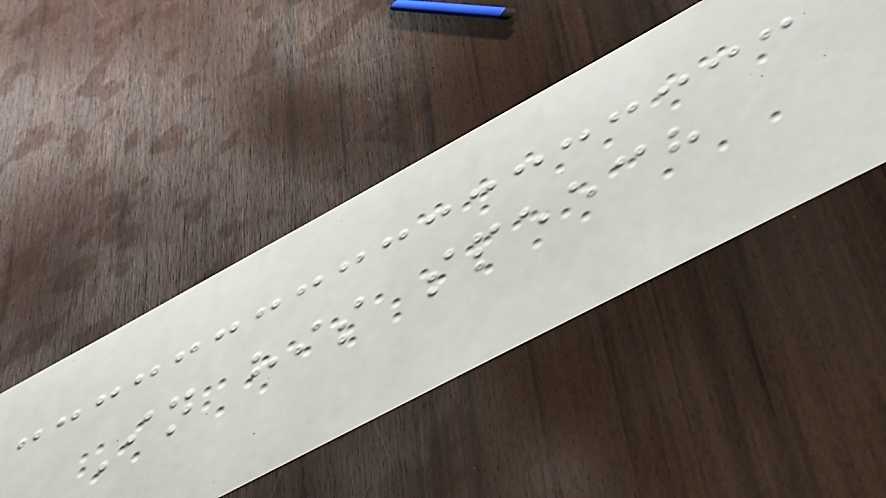In his speech
